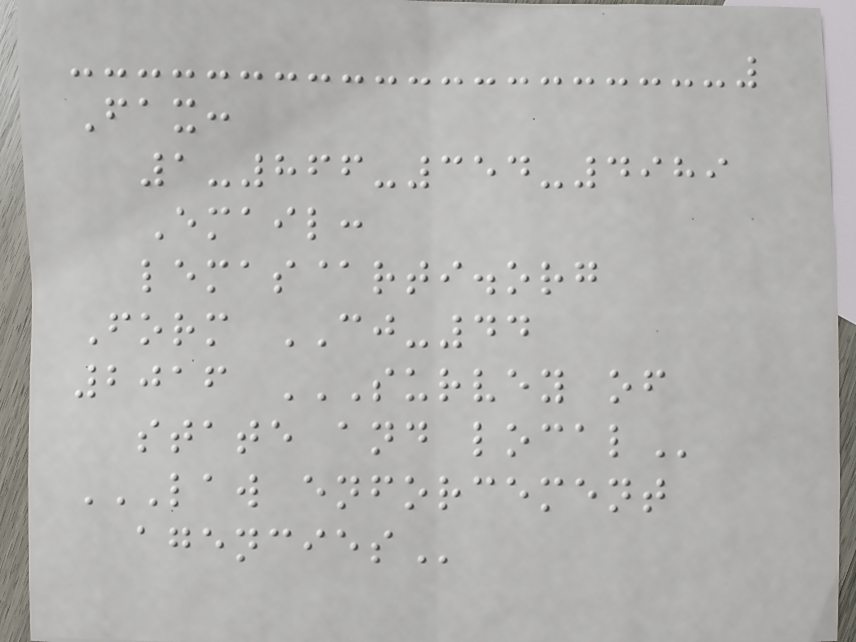Fax:
1-866-354-4989
Email:
lemas@rti.org
Form CJ-44
2016 SURVEY OF
STATE AND LOCAL
LAW ENFORCEMENT
AGENCIES
